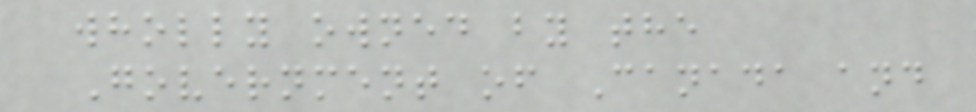wholly owned by the
Government of Canada and
